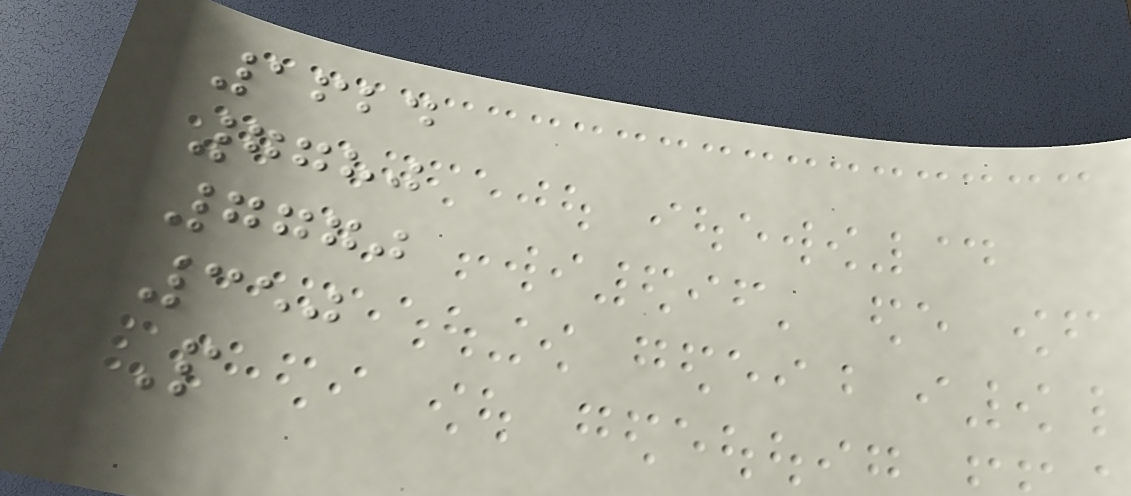1624
7780
7770
350
P
